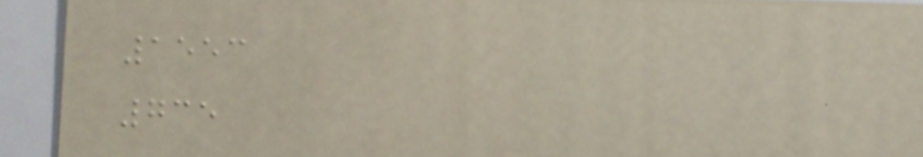1553
735
